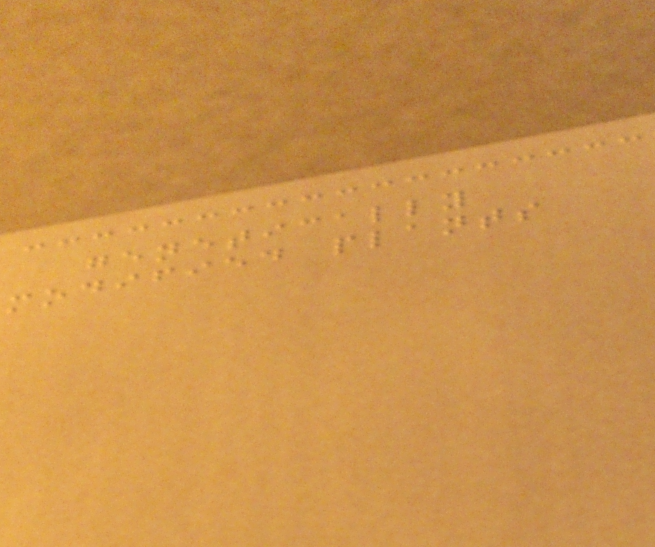genetically
modified plants
